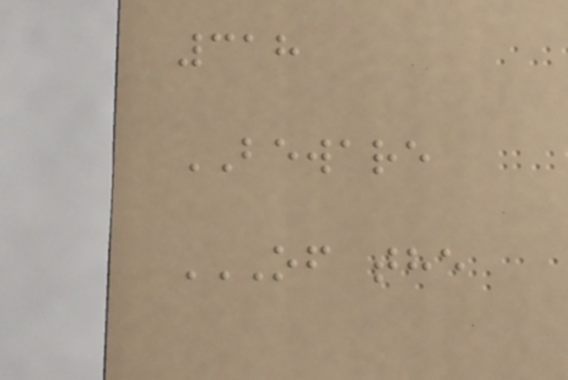318
BEWARE
OF THE
